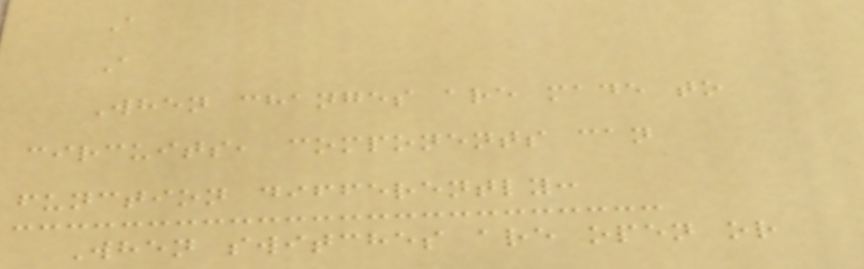A
A
When changes are made to
circuits, components can
function differently:
When switches are open or
